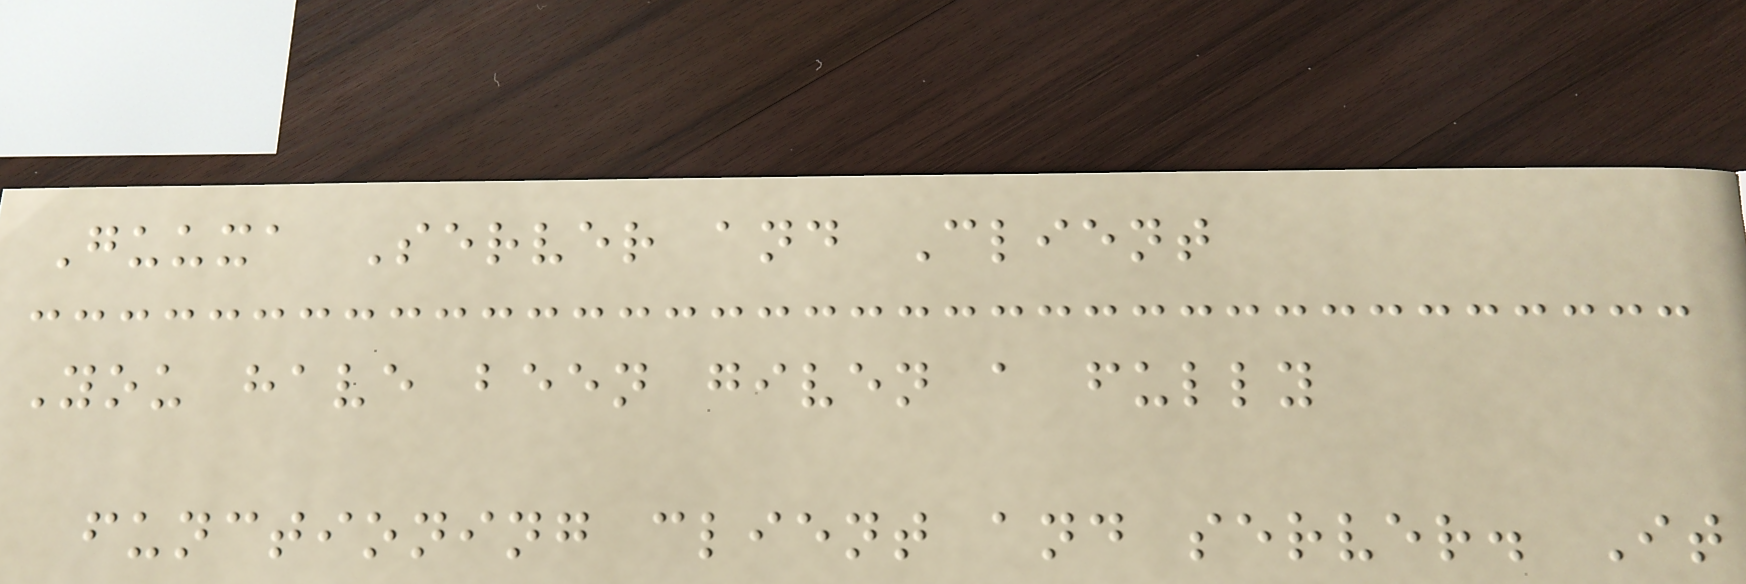Guuxa Server and Client
You have been given a fully
functioning client and server. It
